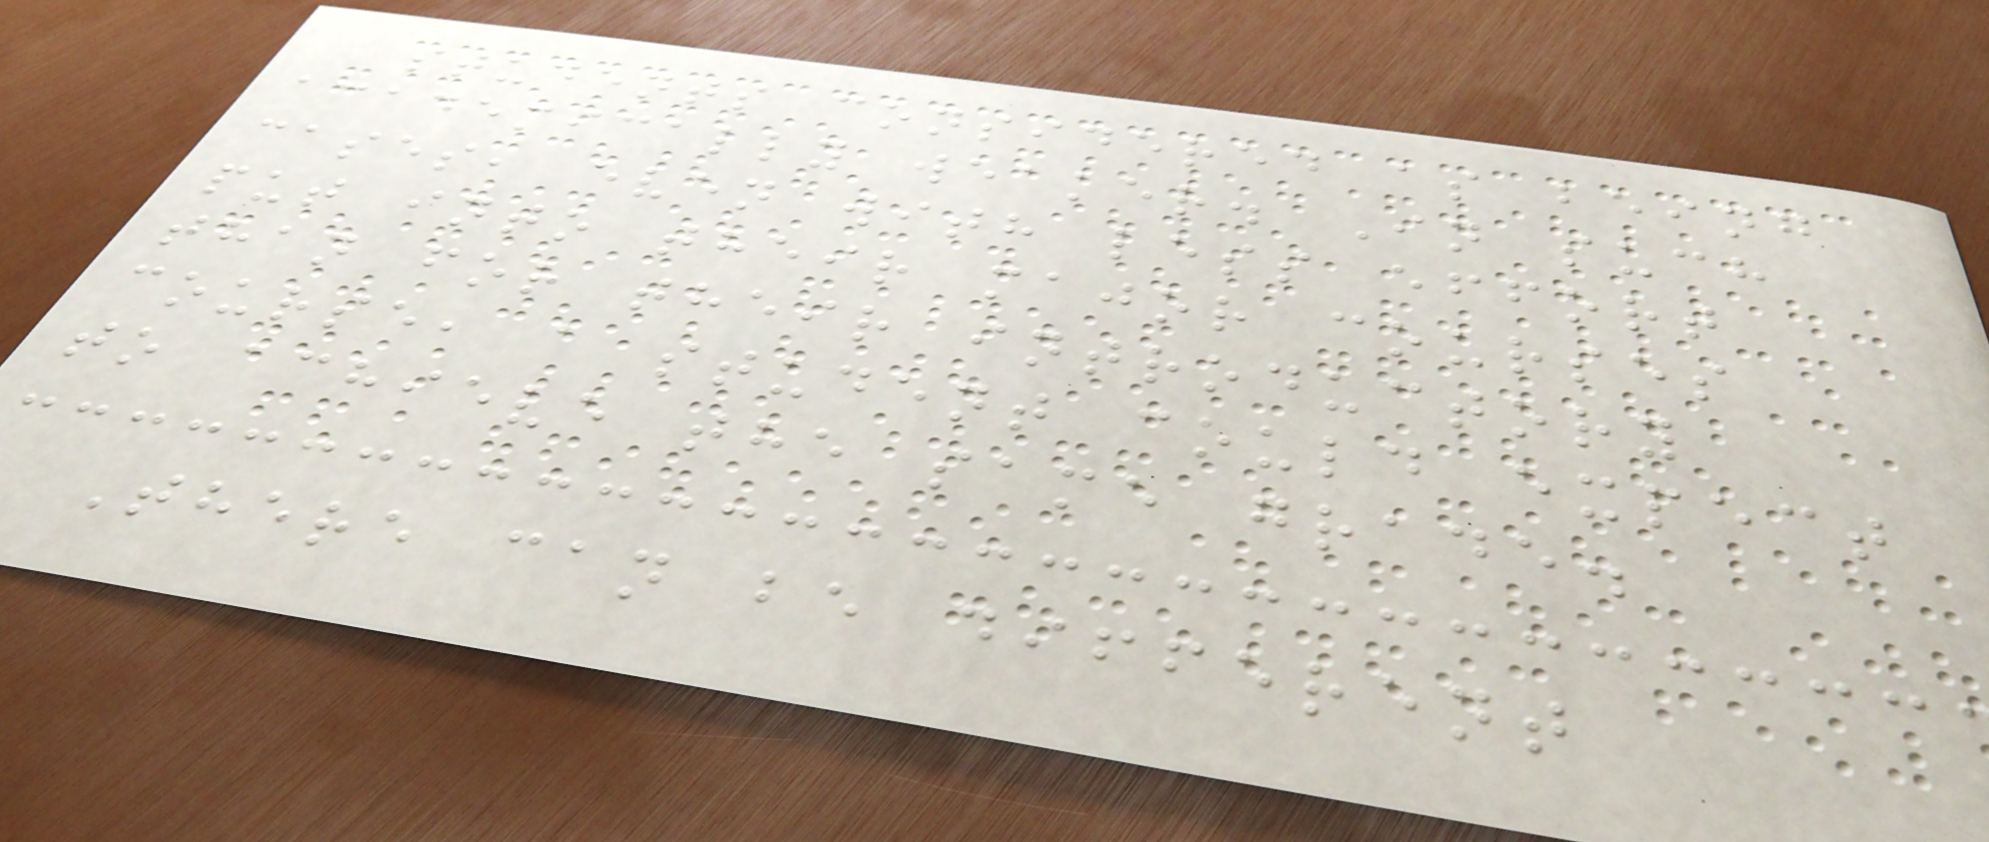students considered as being
academically weaker. In such
cases, even with less effort
put into their major courses
than for their introductory
course, a student could expect
to achieve the same grade.
There can be different
